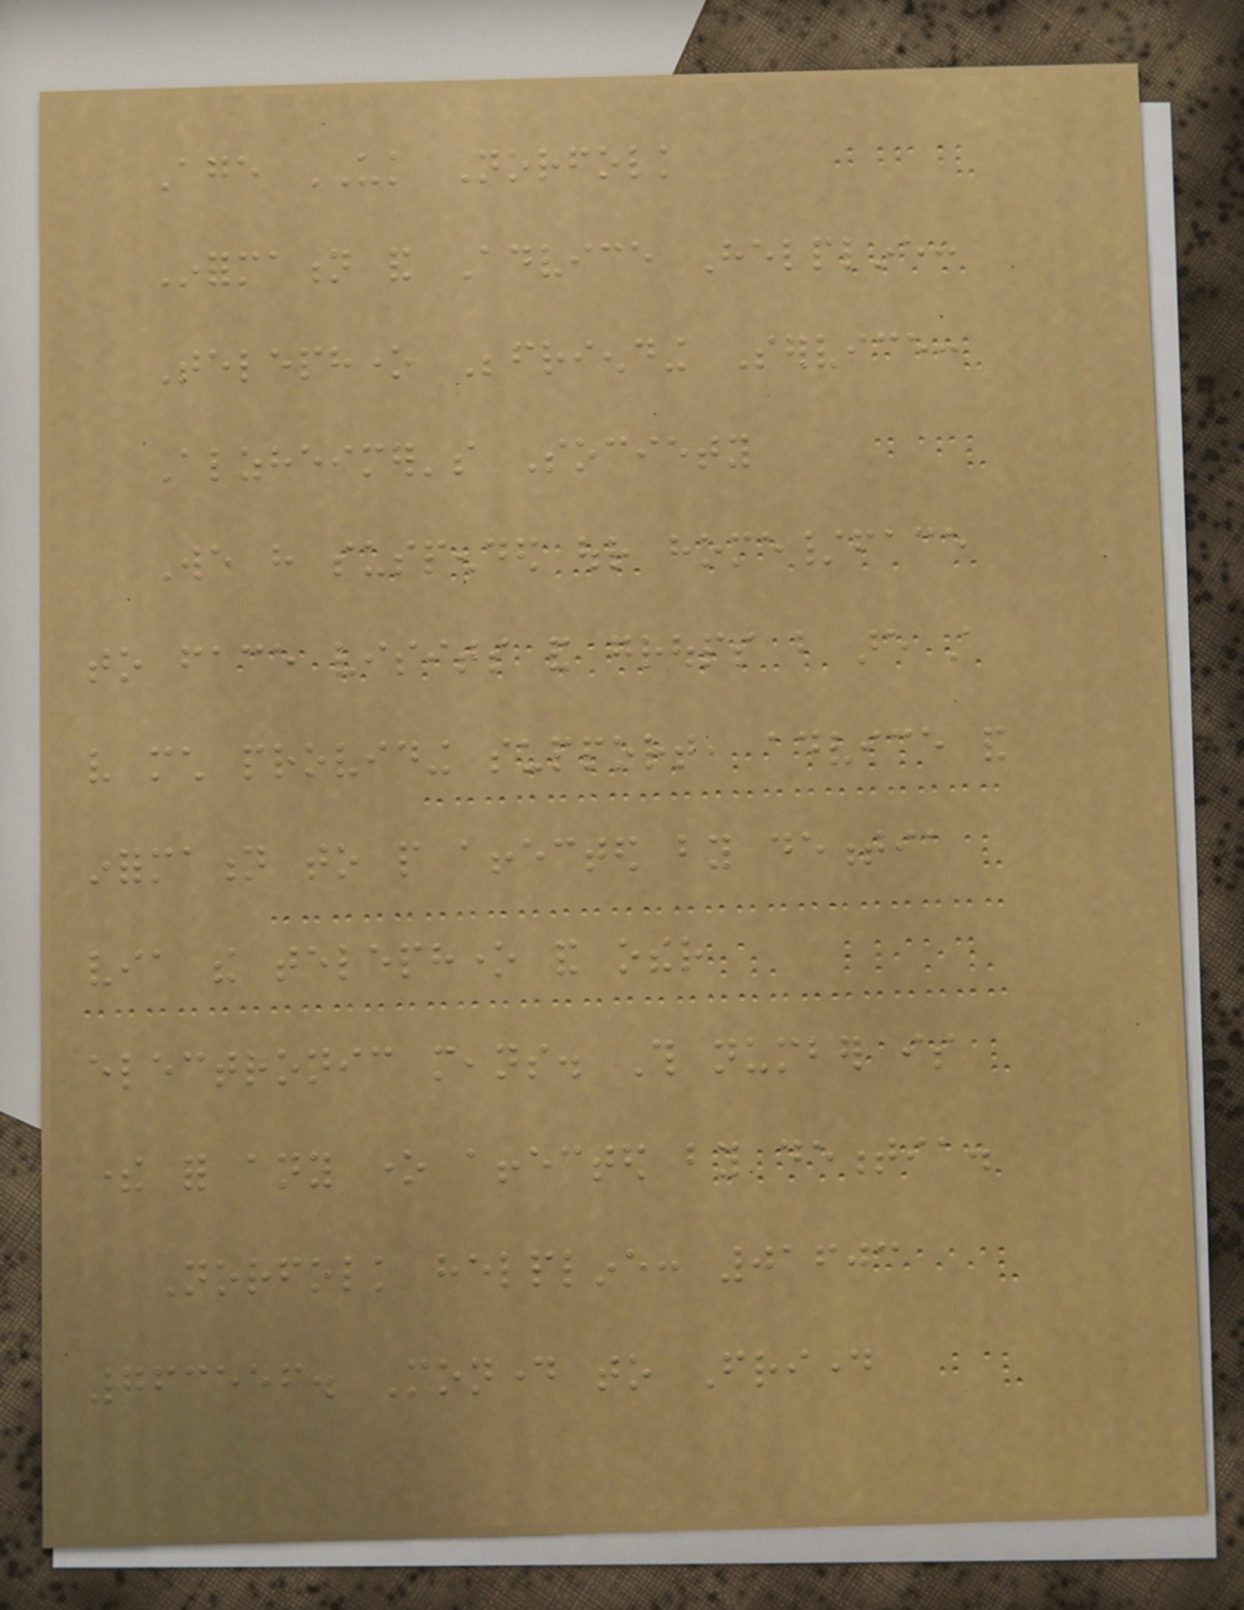Age UK Norfolk
Information and Advice Helpline:
Telephone Befriending Service:
Alzheimer's Society
We have suspended our home/face
to face visits and groups but are still
very much providing support, advice and
information to people affected by dementia
via the telephone and other
electronic means. This number is
there for any one affected by dementia.
Norfolk helpline: 01603
763556. Monday to Friday
